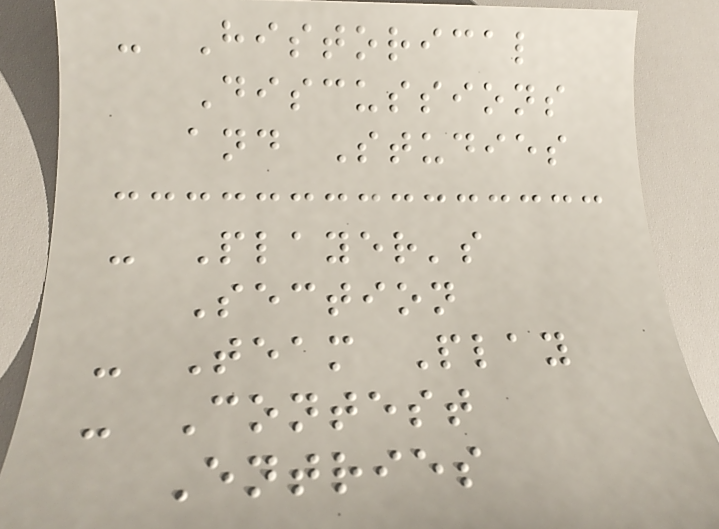- Historical
Discussions
and Studies
- Player's
Section
- Team Play
- Contest
Entries
